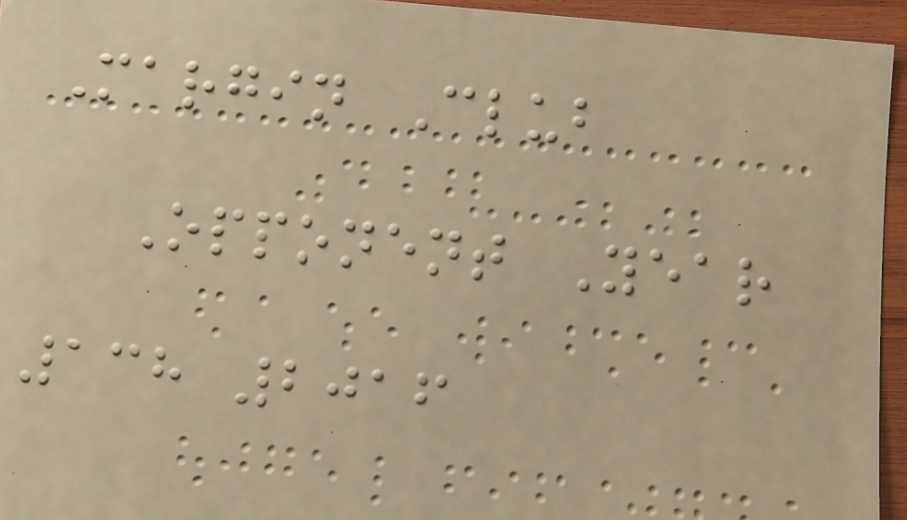Margin Club
Opponent Year
138 2016
